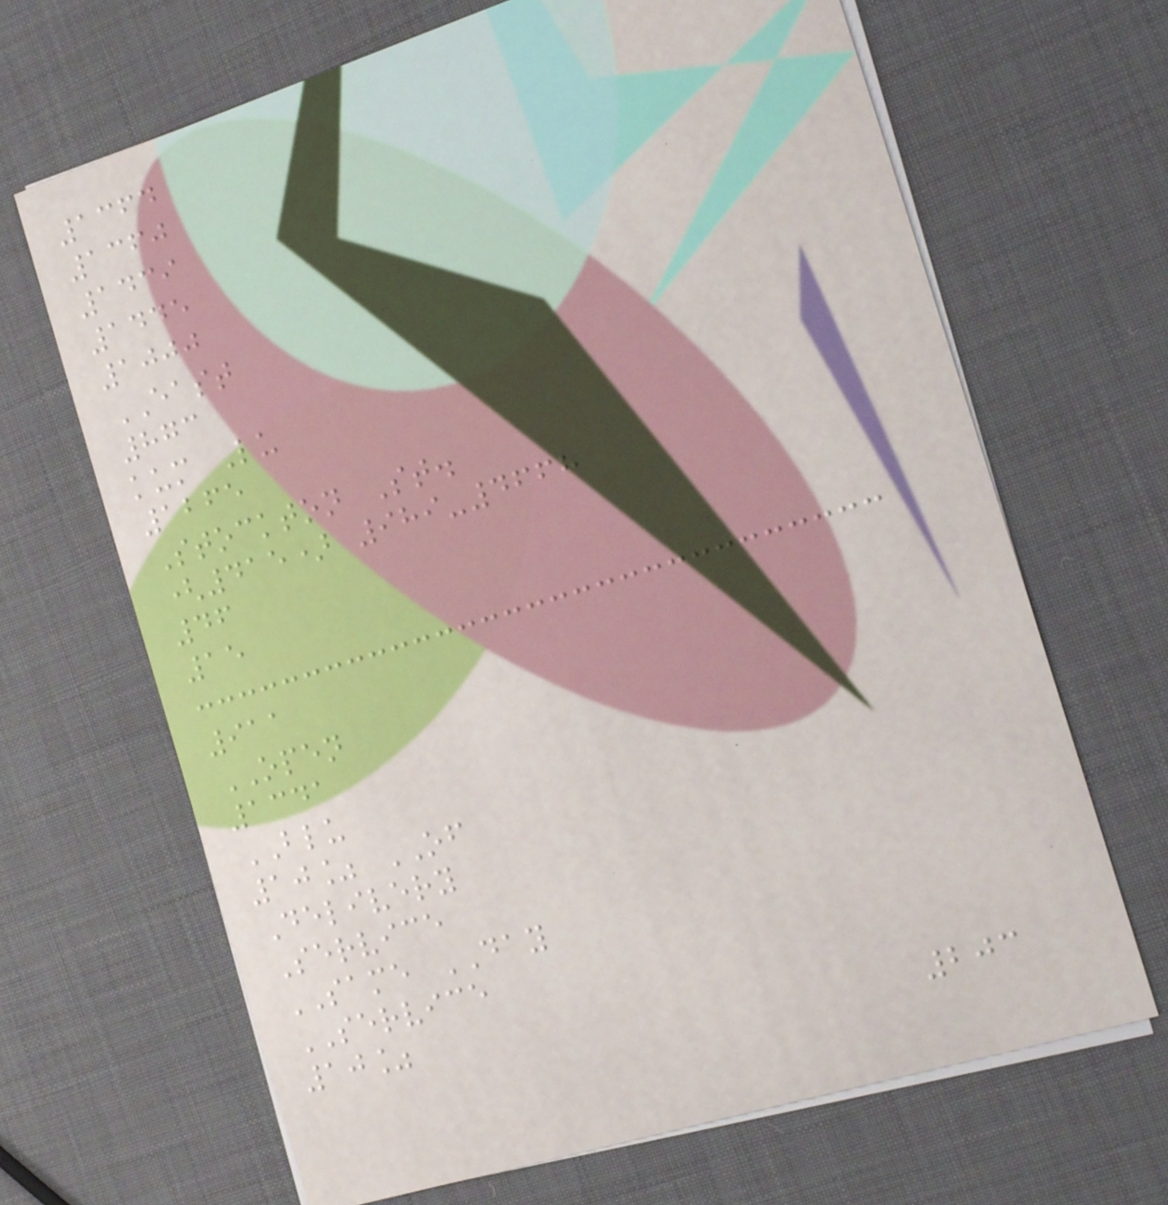1364
1360
1439
1445
1000
EAST
873
kum Lu
1265
Stockton St.
(415) 989-4668
46
15
911
OPEN
1341
BLU
10% OF
Delivery
Service
SAME DAY
SERVICE
10%
203
